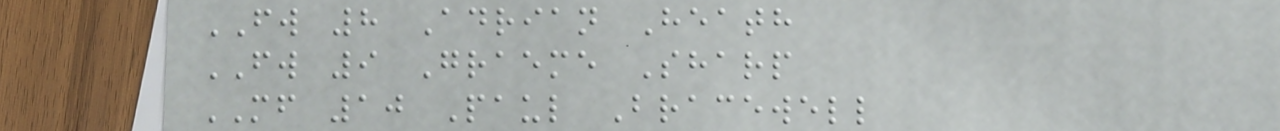FW 8 Adrian Heath
FW 9 Graeme Sharp
MF 10 Paul Bracewell
